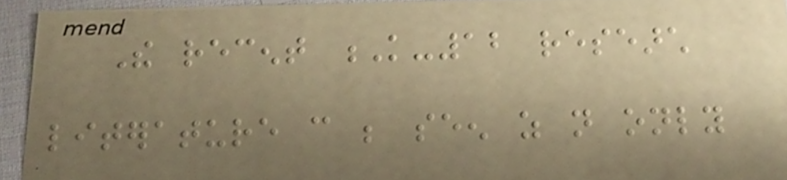The recent K-12 research
literature can be seen as not only
